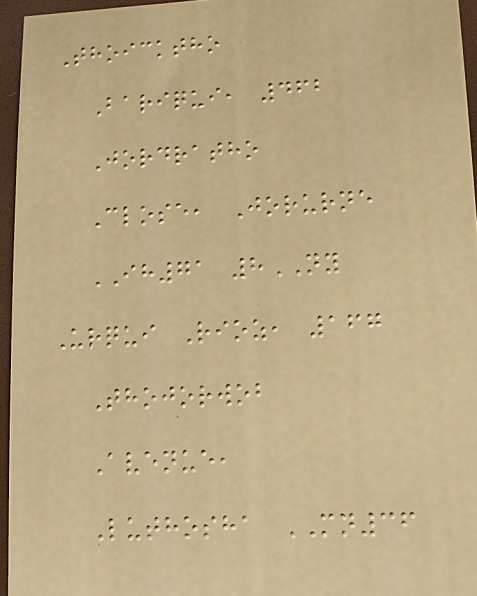Thoicktho
Bariqui, 462
Jordratho
Close, Jorurne
IH71 8NY
Urqui Rioz, 167
Thojorwob
Avenue,
Luthosha MN36
